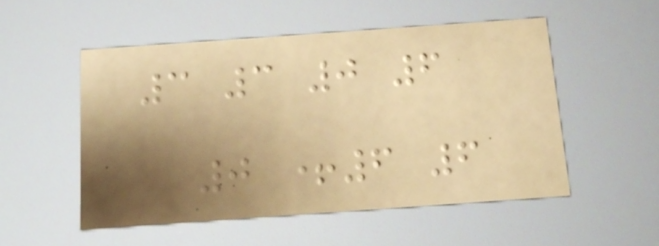3 3 0 6
0 +6 6
